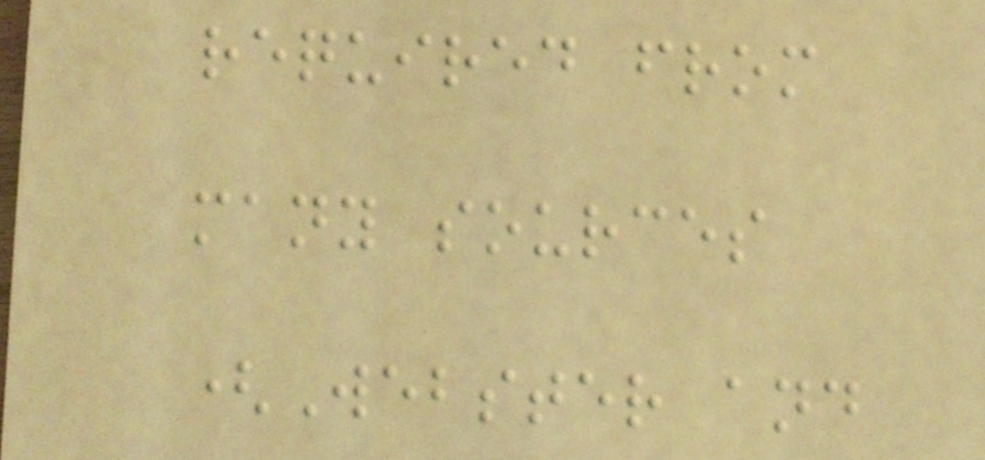required from
many sources
(Webster and
